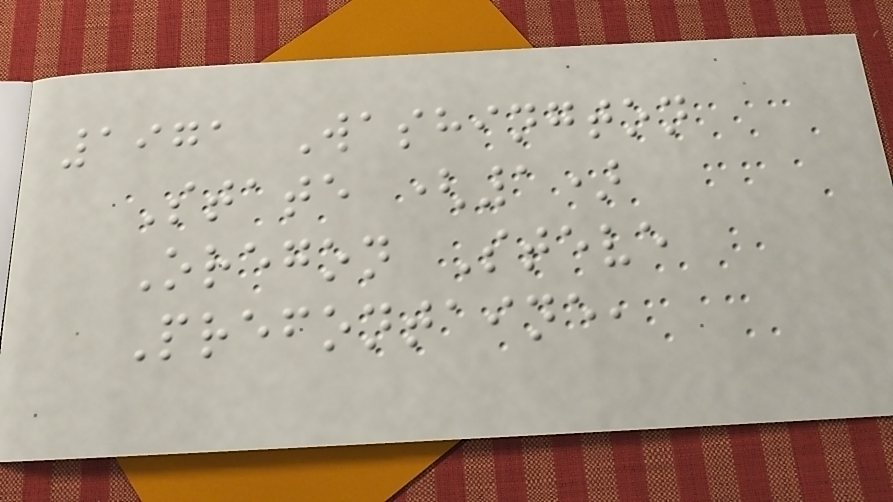1971 Washington
State (1)
Oregon Steve
Prefontaine,
